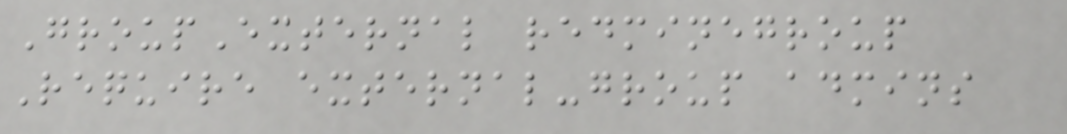GroupExternal redminegroup
Require external-group admins
